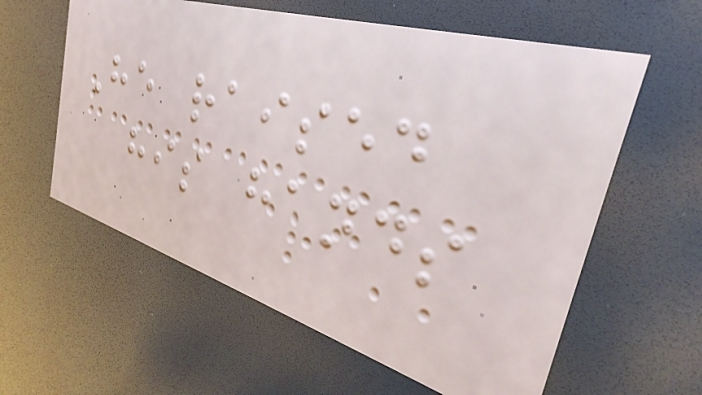He raised
his hands
